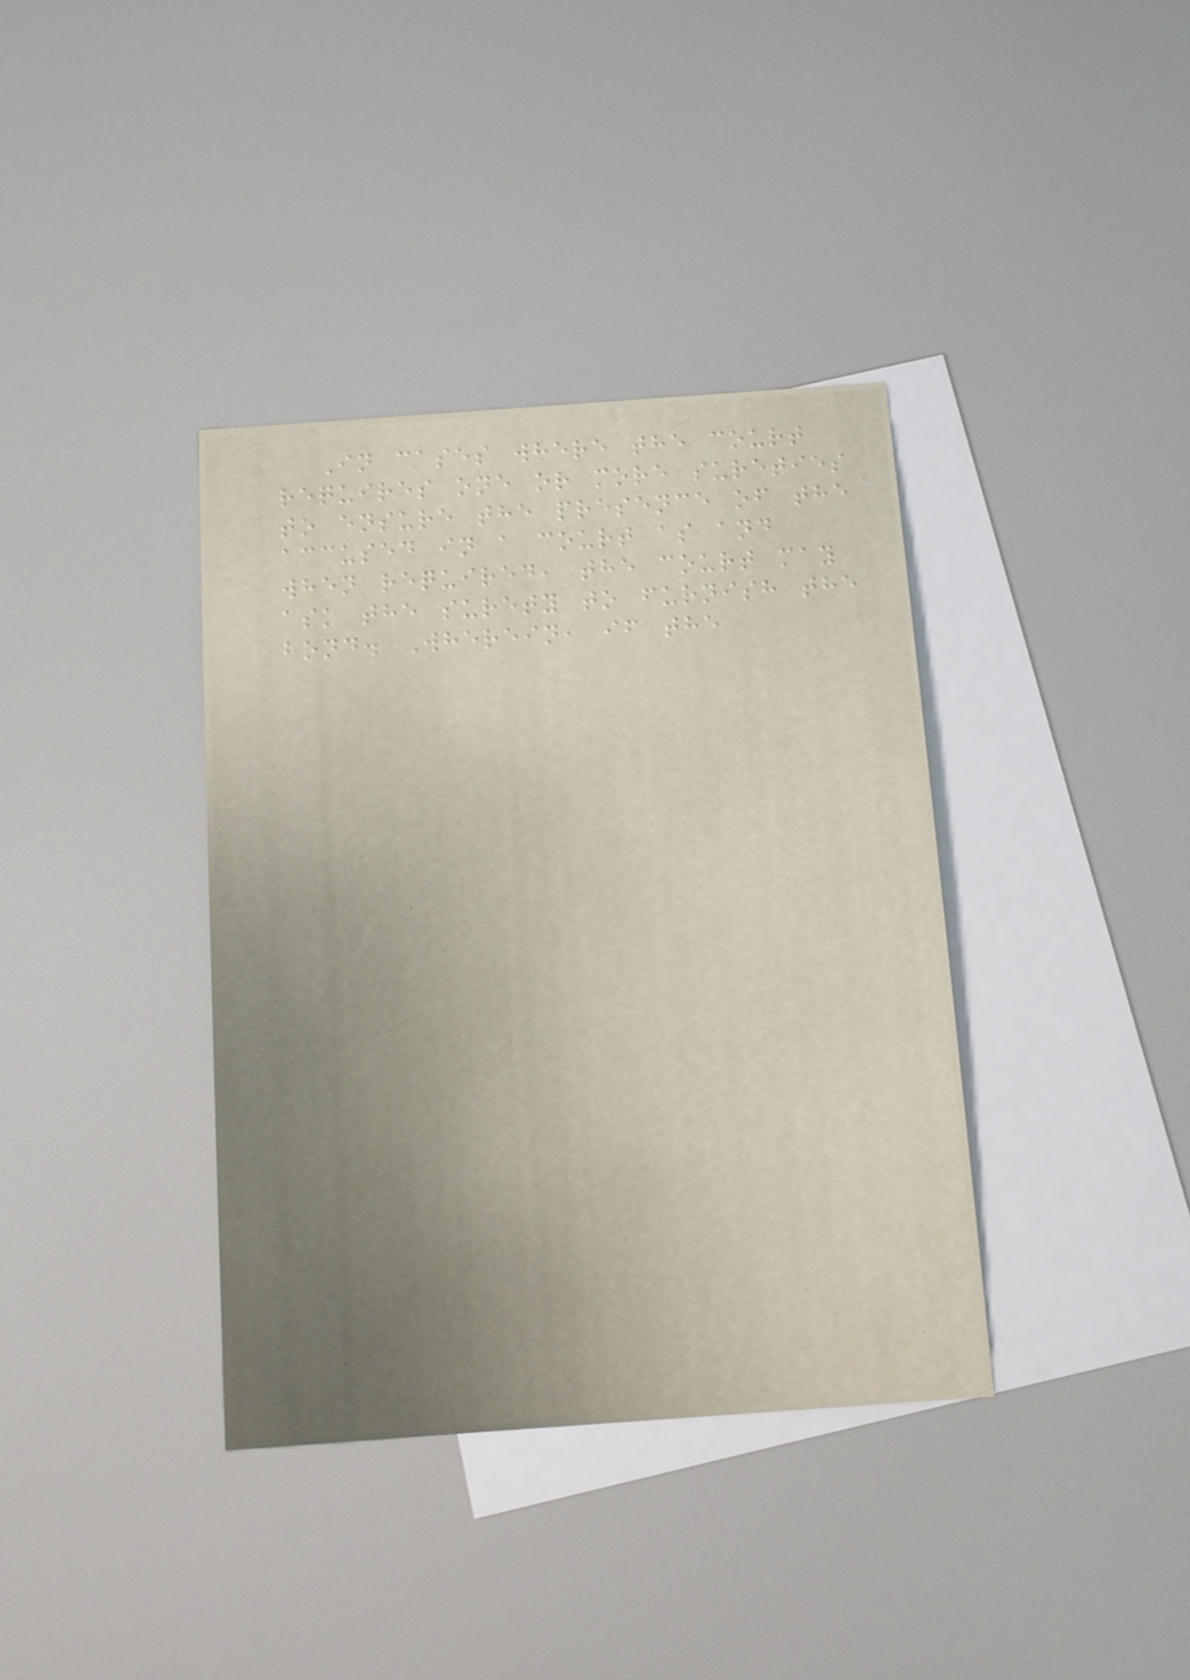In cases where the court
requires one or more sureties
to ensure the presence of the
accused in a court as and
when required, the court may
ask the surety to furnish the
bond. Wherein, if the
